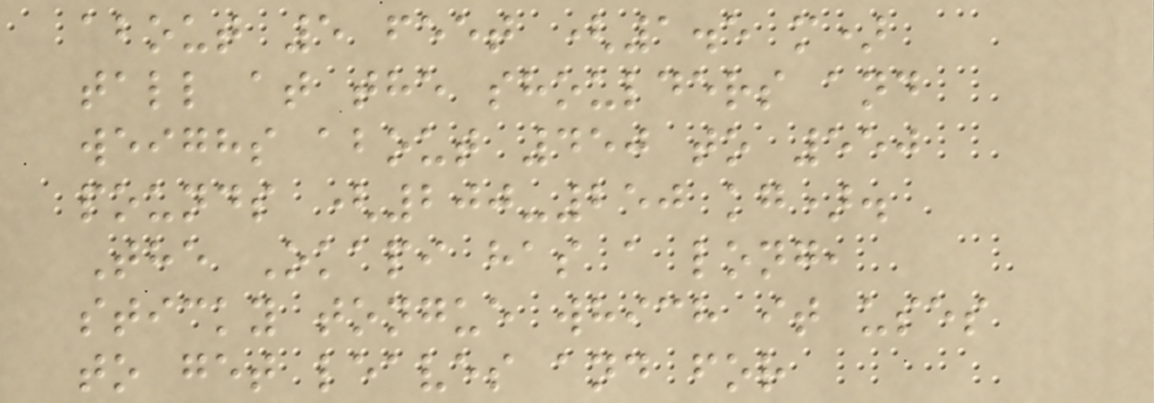about 5 feet (1.5 m)
tall at the shoulders and
weighs about 450 to 550
pounds (200-250 kg).
The Okapi has a long,
sticky tongue which it uses
to get leaves and for
